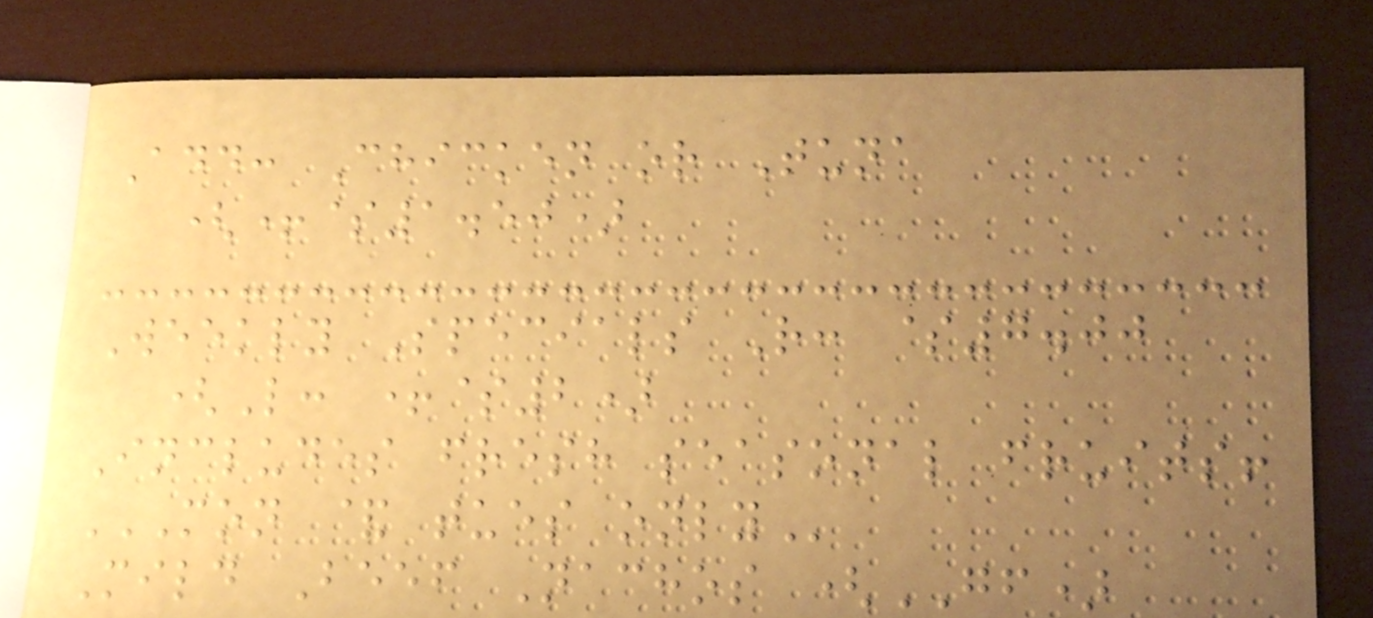Add: Chicken or Tuna
(+$1.50)
Weekly Specials R: $7.00
(L: +$2)
Includes fresh seasonal fruits!
MON & TUES ONLY
Mild Beef Nachos (GF)
